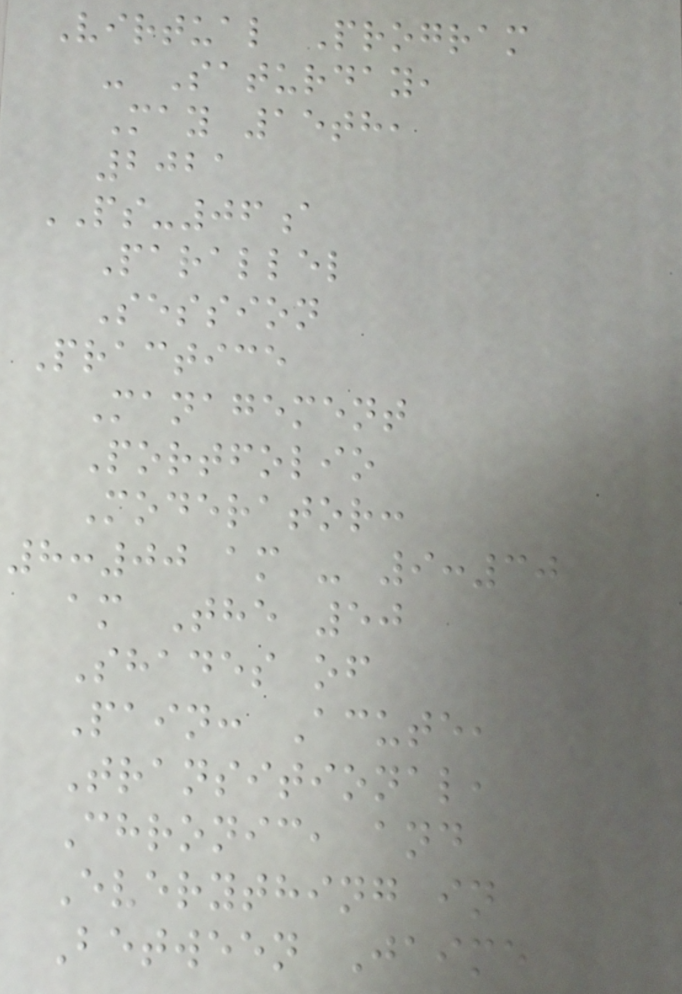Virtual Program
- Saturday,
May 15th,
2021
PS-06a
Parallel
Session
Practice
Management
Portfolio
Moderator:
8:00 am - 9:30
am The 50
Shades of
Pain: Acute,
Transitional,
Chronic, and
Everything in
Between Jaime
